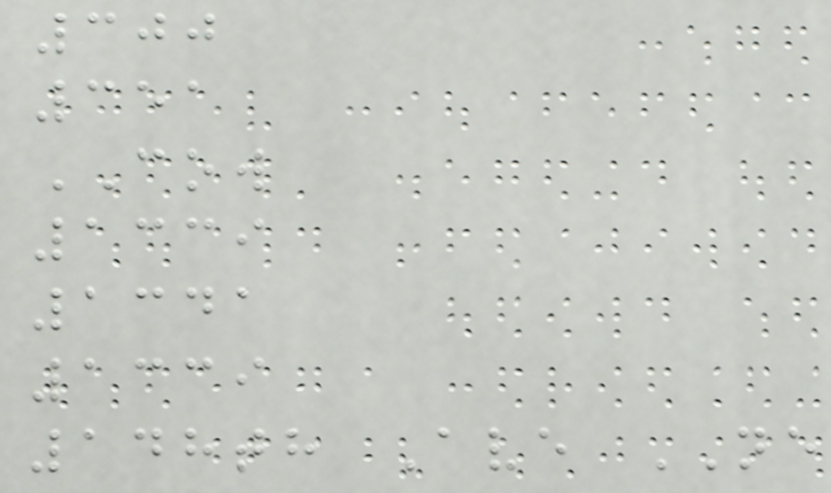300
351
COW
1339
1341
1339
148th Ave NE
